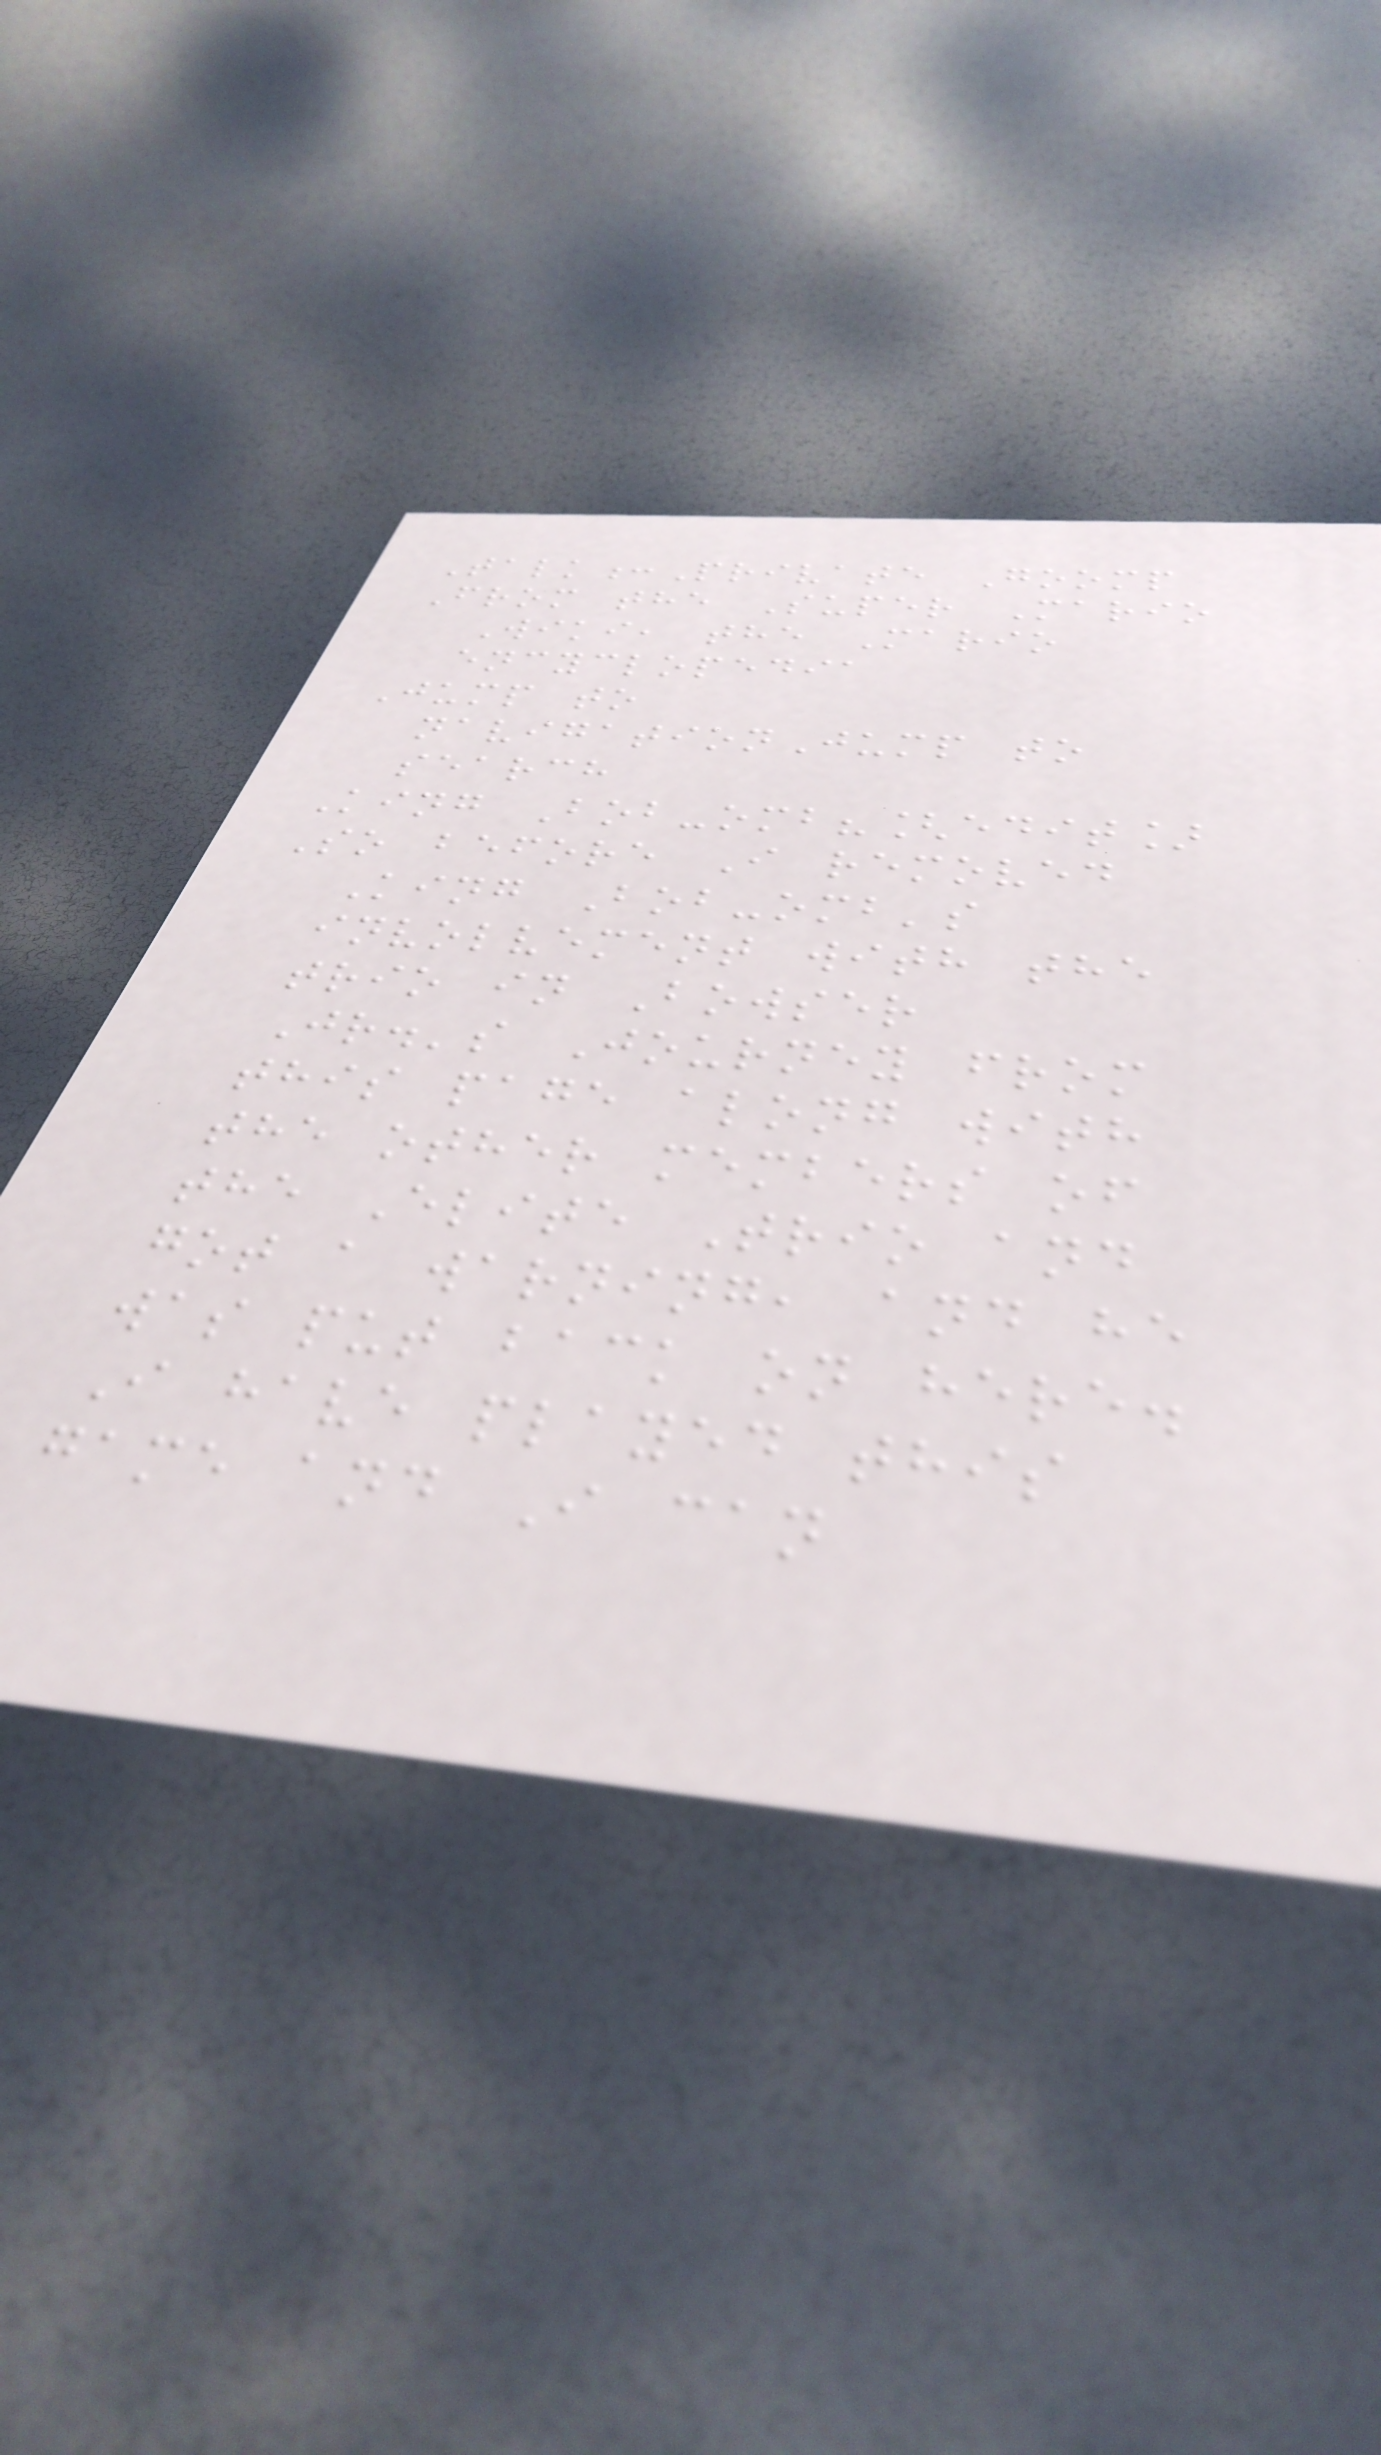Talk:Private Goomp
From the Super Mario
Wiki, the Mario
encyclopedia
Jump to
navigationJump to
search
King Bob-omb?[edit]
So before I removed
King Bob-omb's
involvement with the
trio in Bowser
Jr.'s Journey from
this page along with
the other members of
the Elite Trio and
got a warning, and he
was put back on here.
I have played this
game and I can
